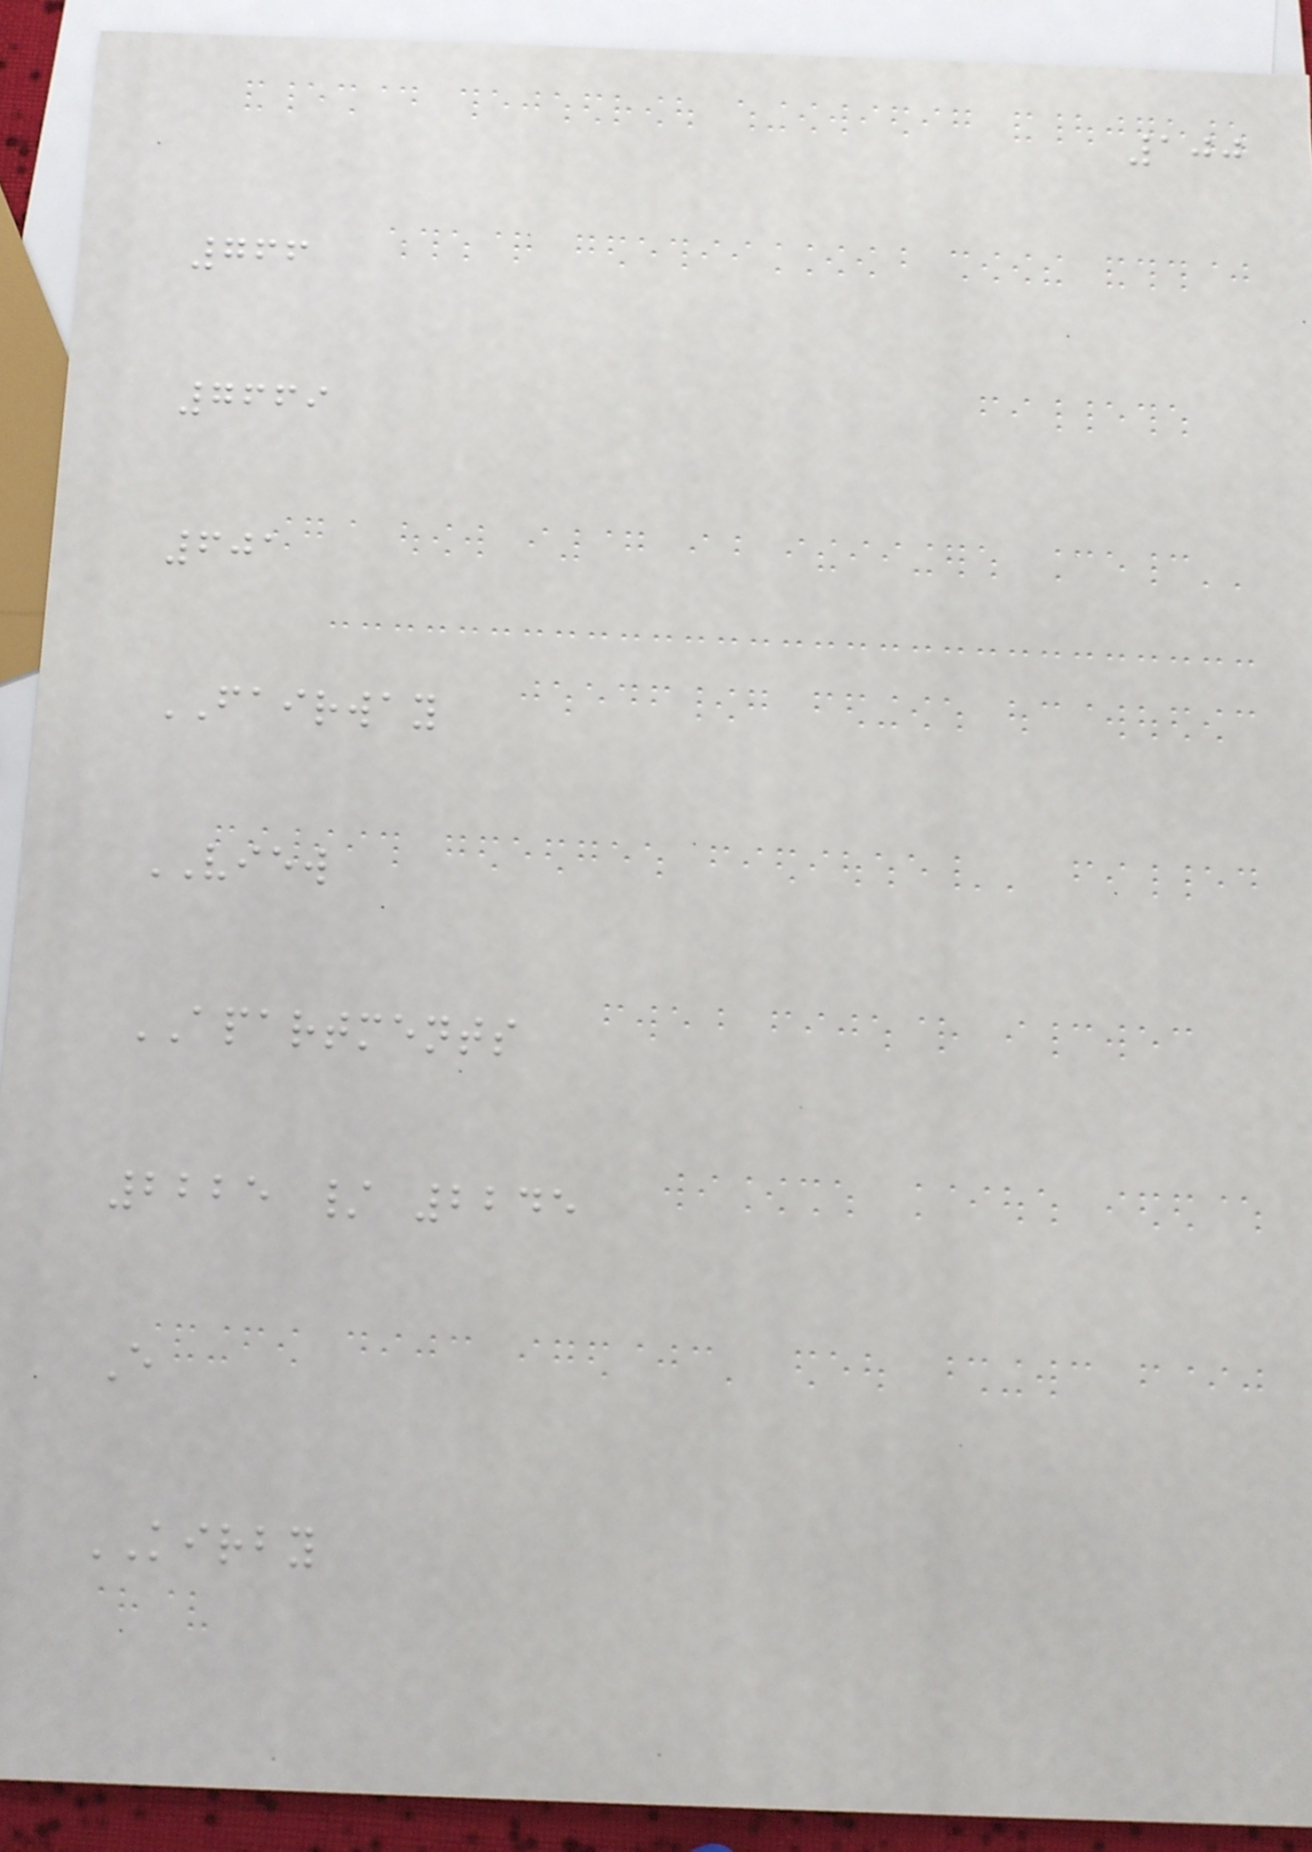100
766
7669
601
FAIRWAY
VIEW
APARTMENTS
2225 / 2245
E
KIRBY
